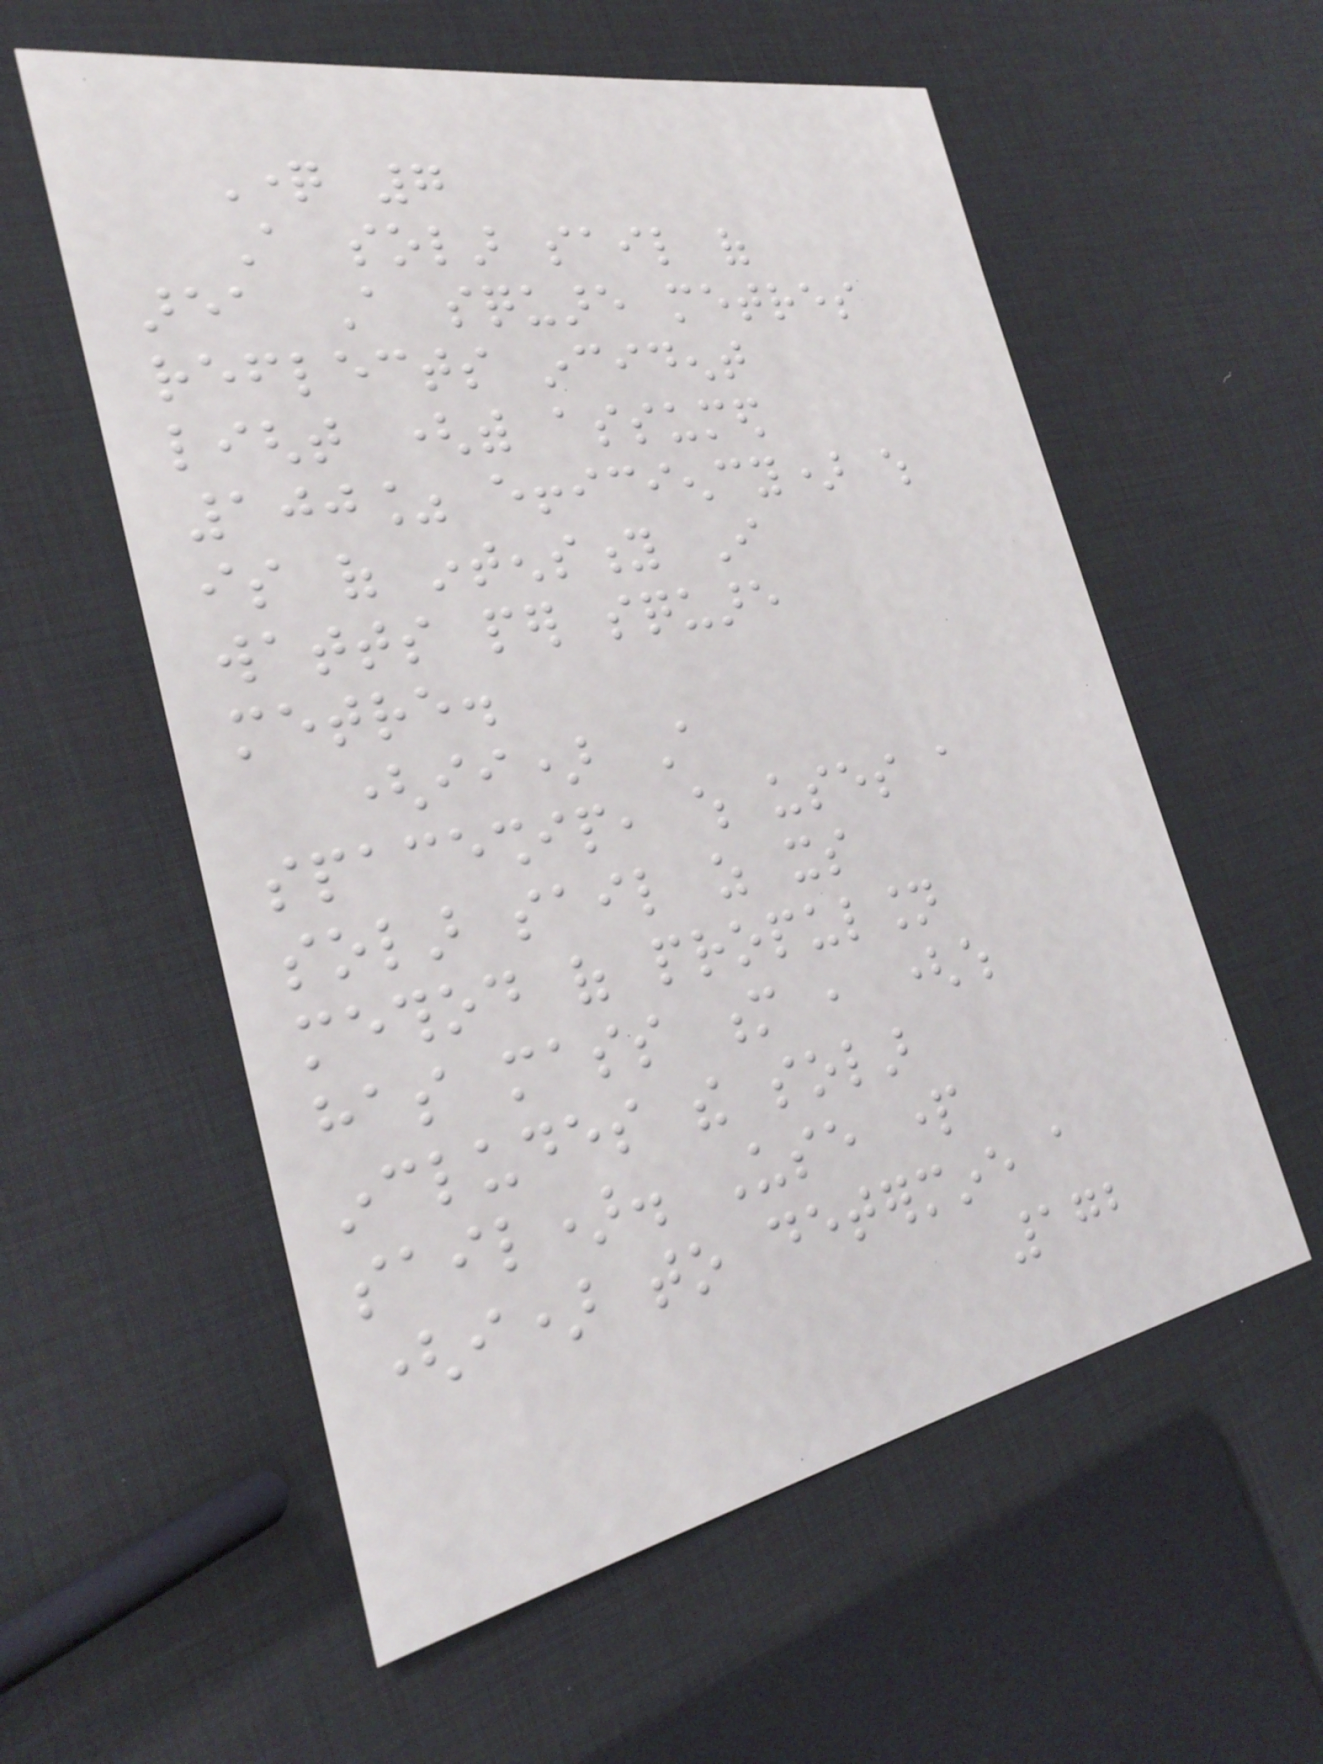Question 7
A solar sail of
area A square metres
reflects incident
light (with assumed
100% efficiency) which
is of intensity I
watts per square
metre.
(ii) A
spaceship, which uses a
solar sail as its
method of propulsion
has mass m , (which
includes the solar
sail). Use part
(i) to determine a
172
